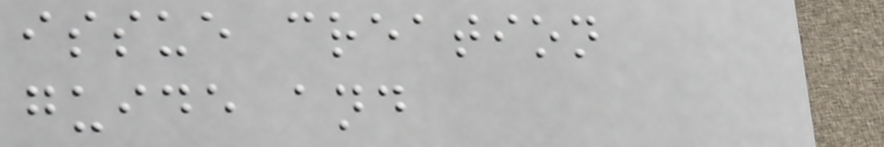issue creation
guide and
